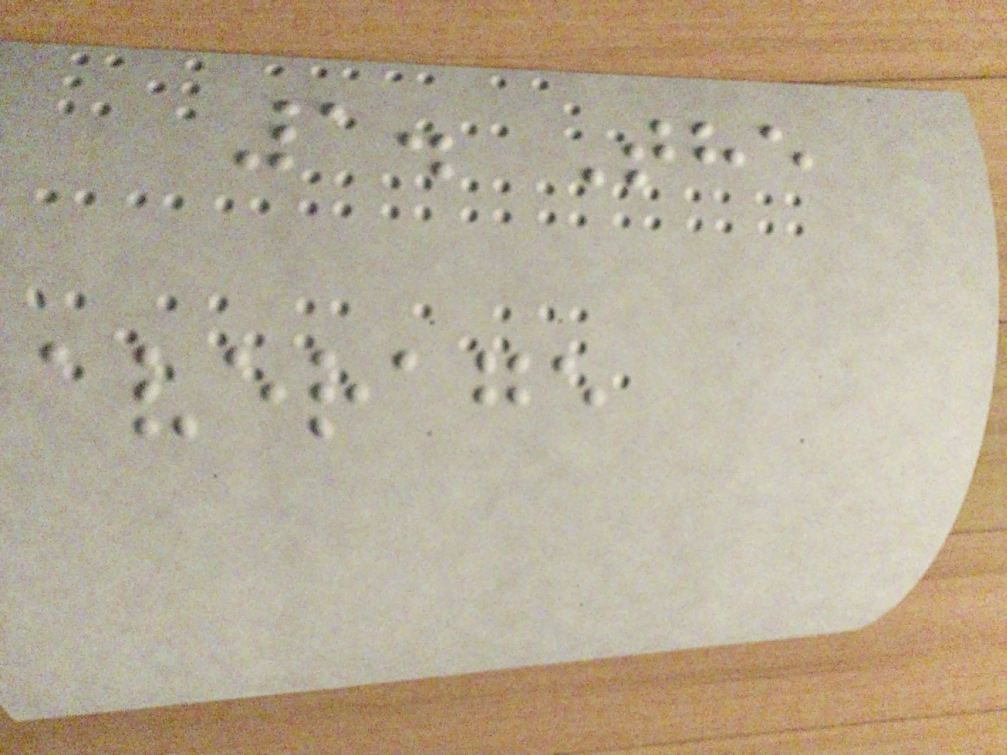1. The
average
